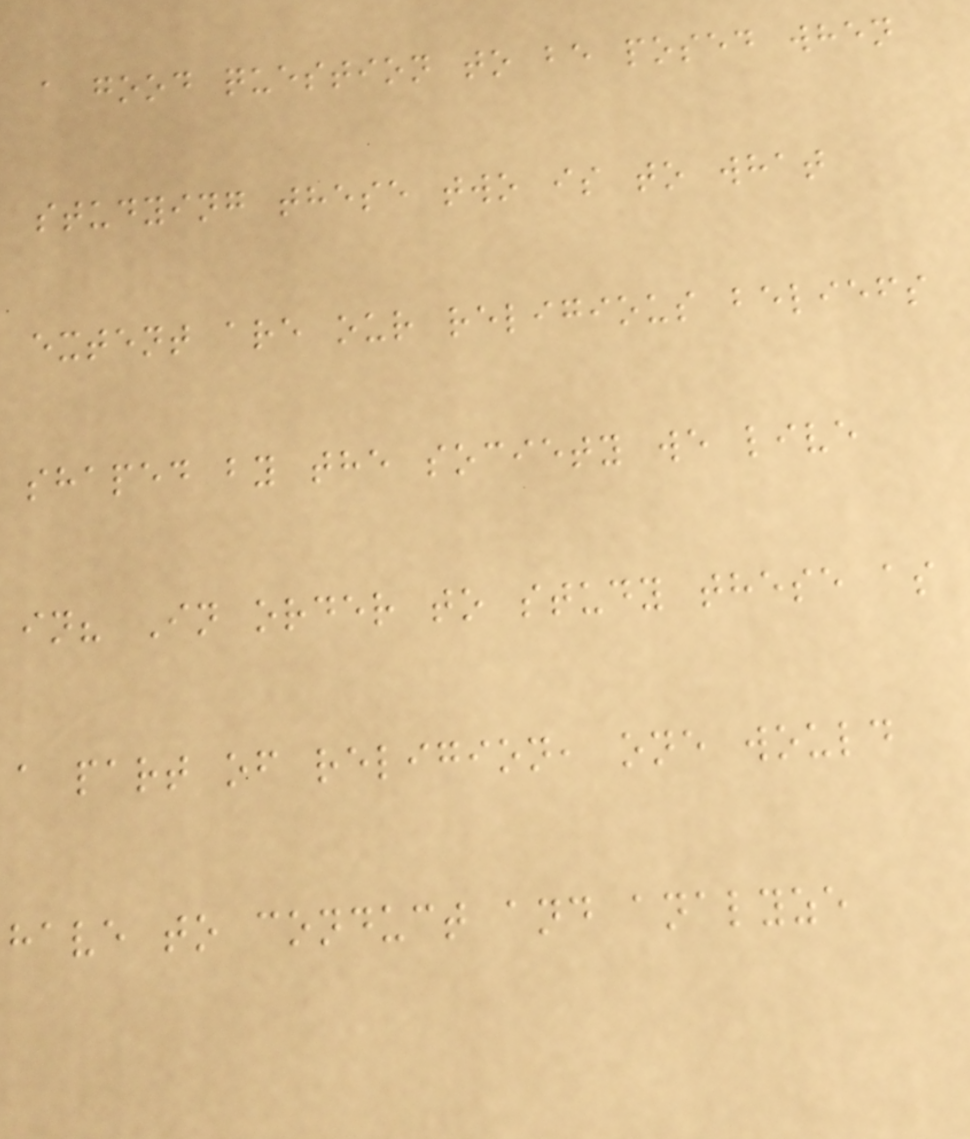a good question to be posed when
studying these two is to what
extent are our religious beliefs
shaped by the society we live
in? In order to study these as
a part of religion, one would
have to conduct and analyze
